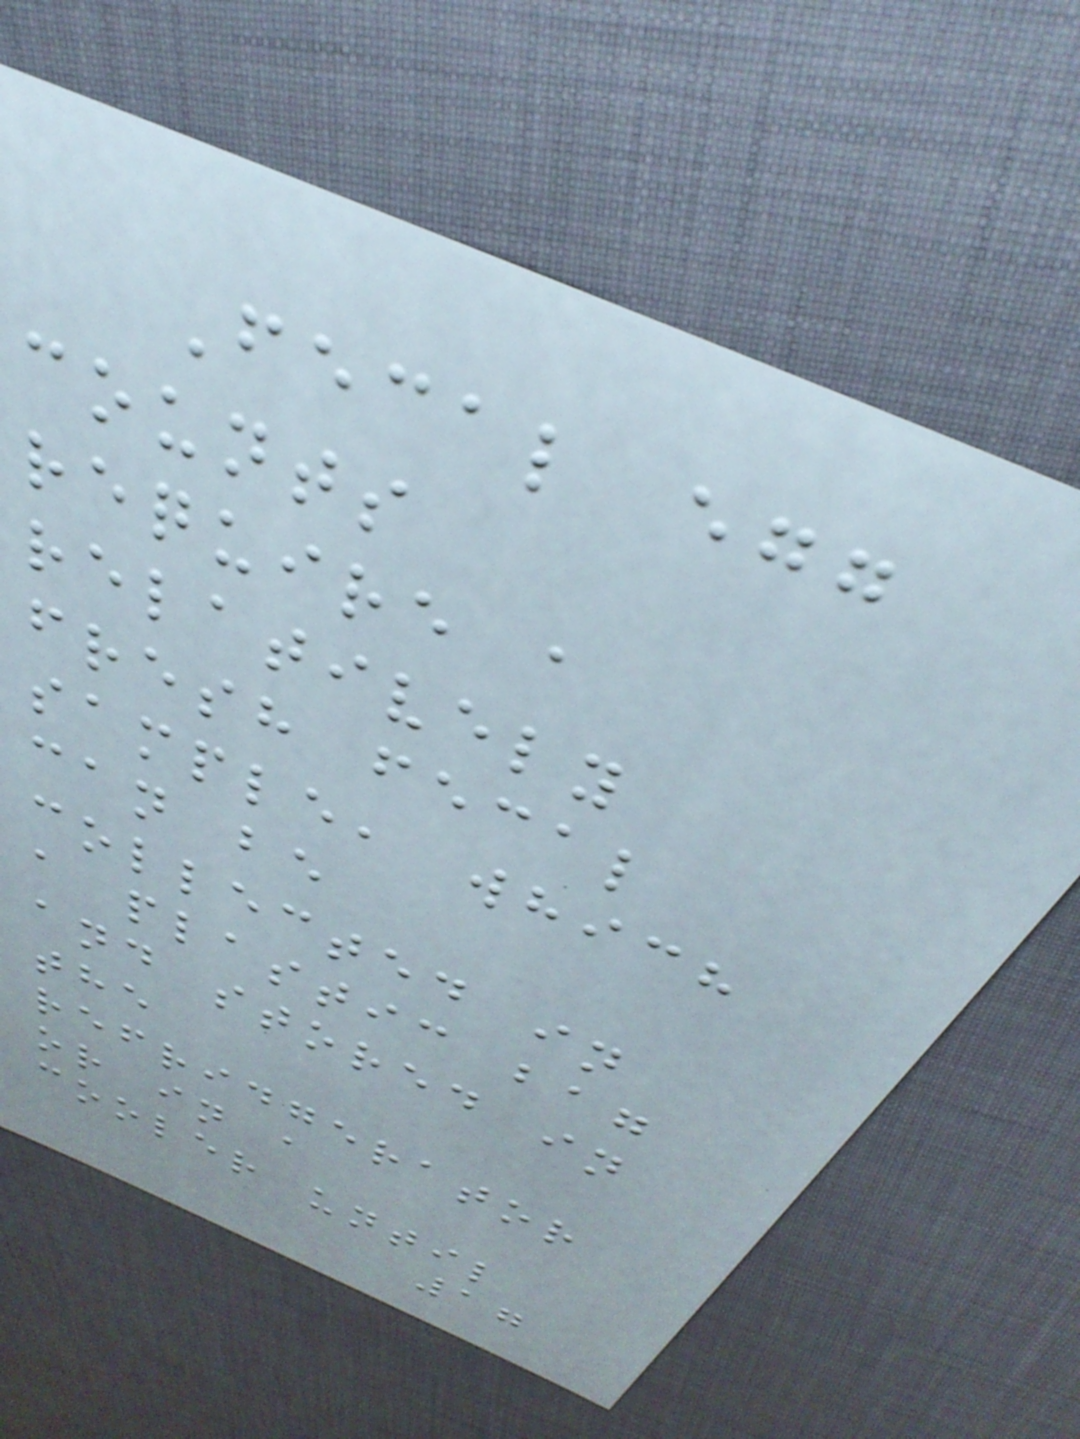Fecal egg
counts
require a
relatively
fresh fecal
sample, which
can be
collected in
a plastic bag
and stored in
the
refridgerator
or in a
cooler until
17
